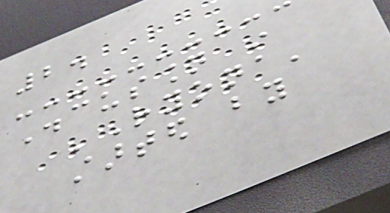2.
Discussion in
'Ryona'
started by
